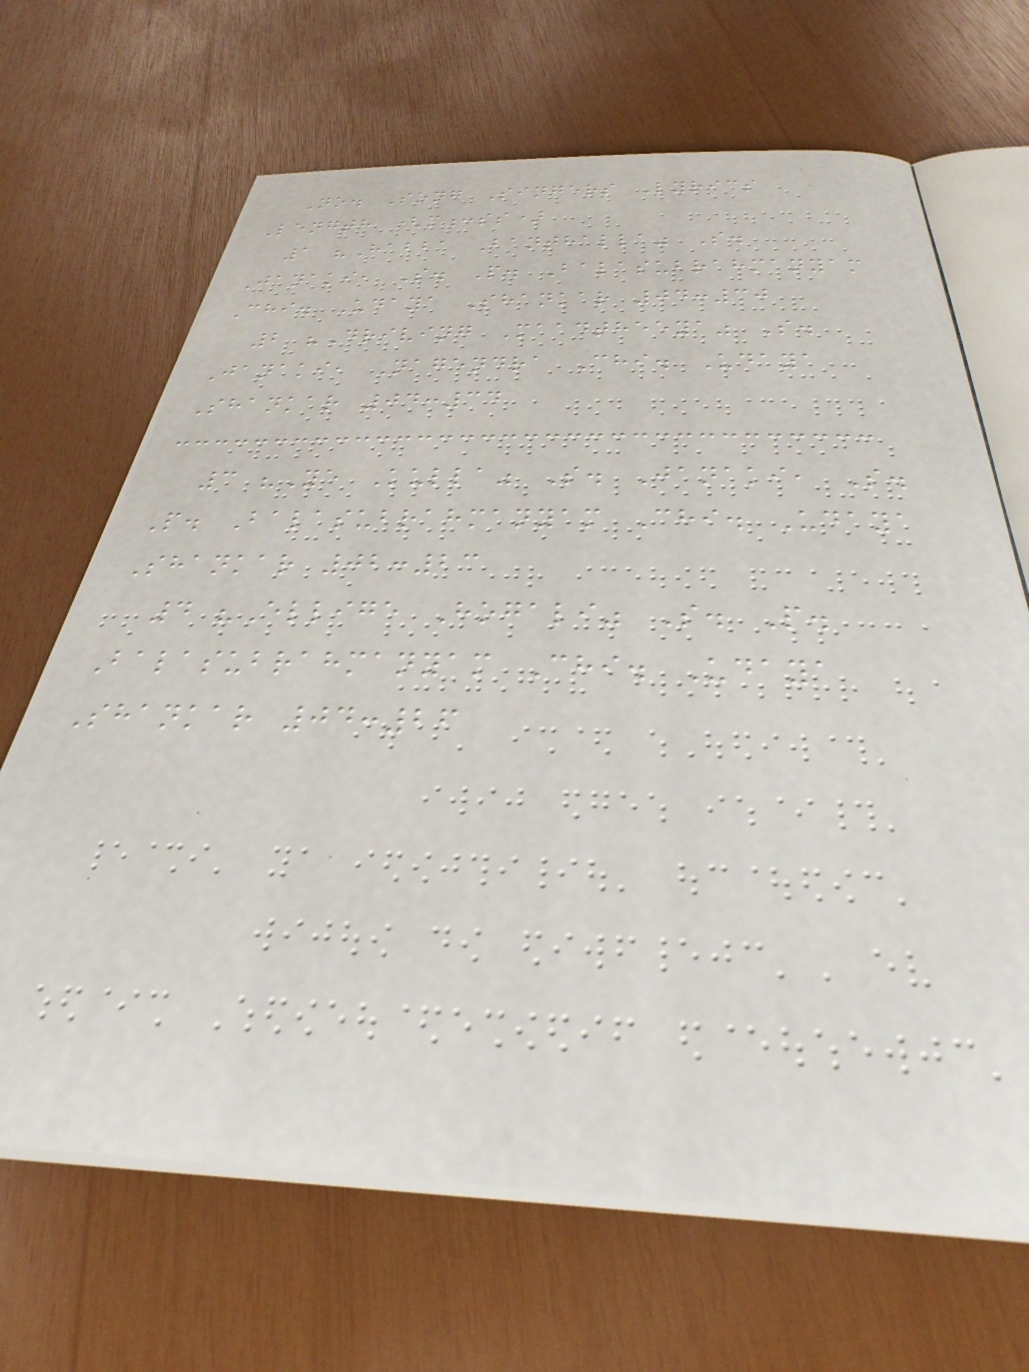No. Song Singers Lyrics
Length (m:ss)
1 "Habba Banthalla" S.
Janaki, S. P. Balasubrahmanyam
Chi. Udaya Shankar 04:30
2 "Driving Maadtheeya" S.
Janaki, Nagendra Chi. Udaya
Shankar 04:34
3 "Ye Kulla" S. Janaki, S.
P. Balasubrahmanyam Chi. Udaya
Shankar 02:23
4 "Ellige Hogali" S. P.
Balasubrahmanyam Chi. Udaya
Shankar 04:26
